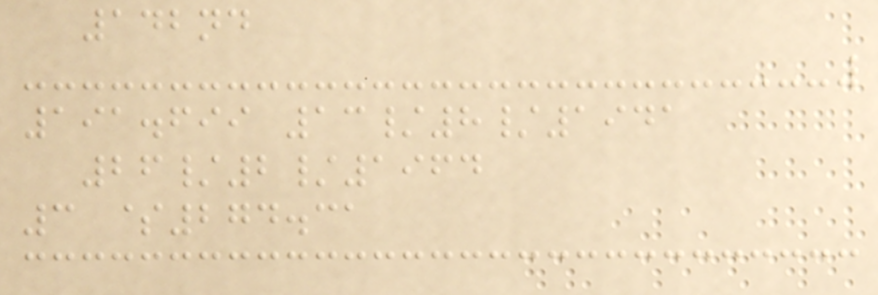142nd
191.699 13/8/1941
26/2/1964
3 $274.31
